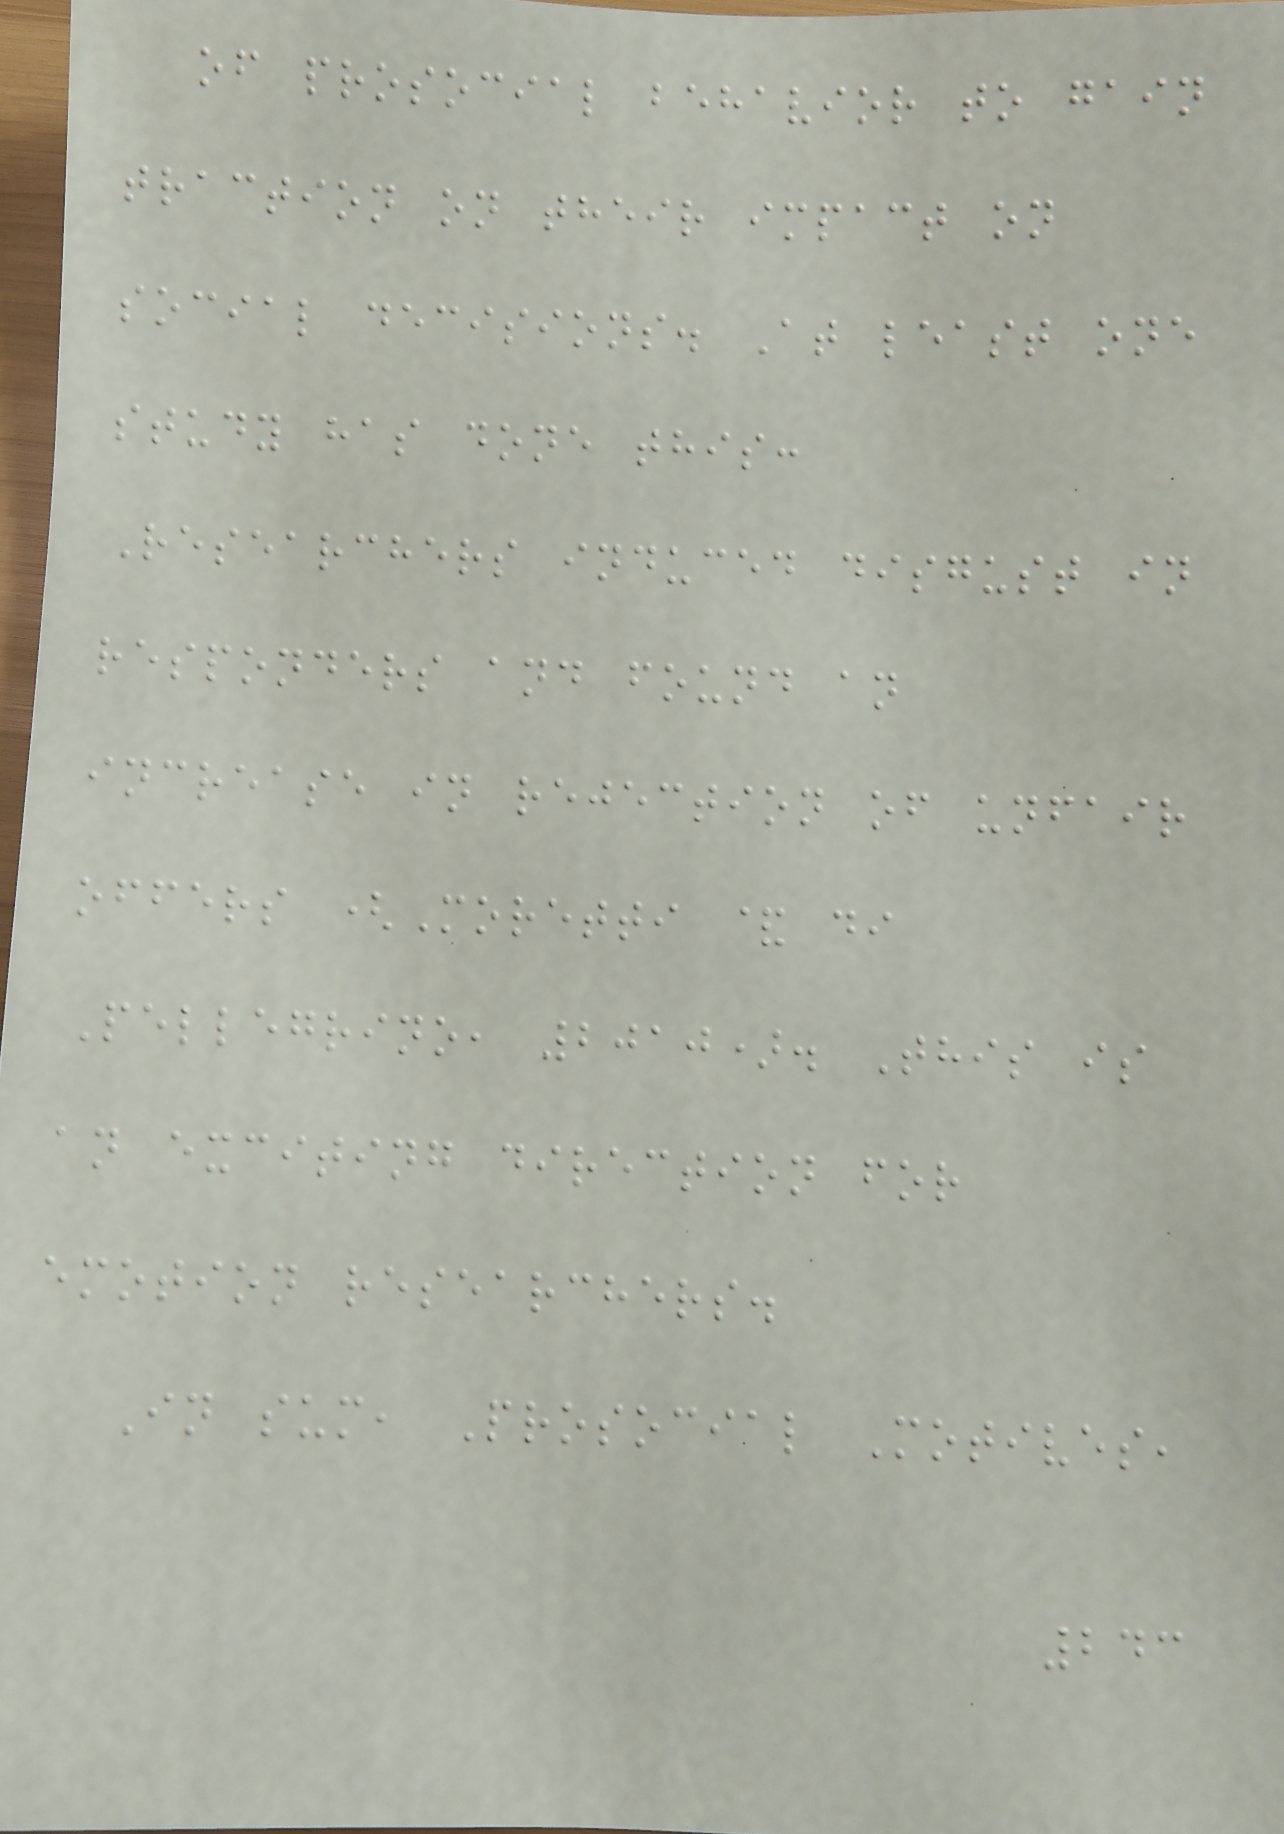of prosocial behavior to gain
traction on their impact on
social decisions. At least one
study has done this:
Researchers induced disgust in
responders and found an
increase in rejection of unfair
offers (Moretti & di
Pellegrino, 2010). This is
an exciting direction for
emotion researchers.
In sum, Prosocial Motives,
243
